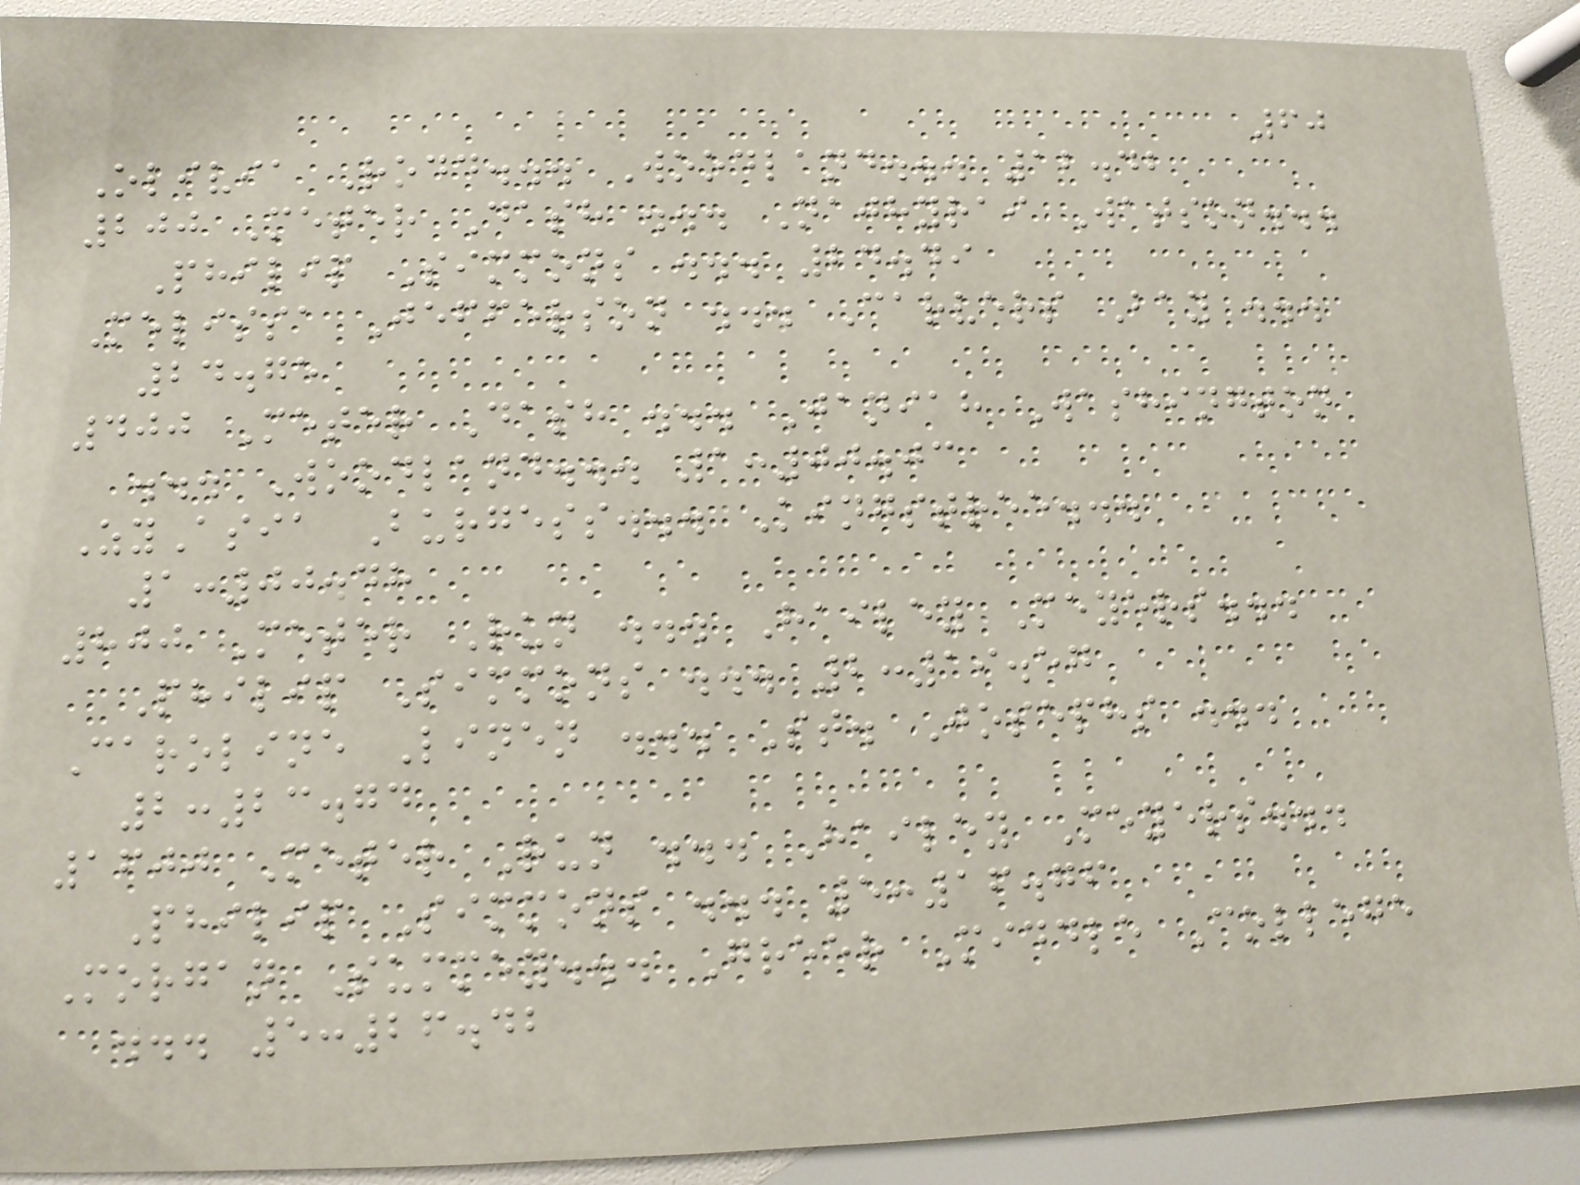60
Olivia Rodd... Woodland... 12.42
200 Meter Dash ... Najhyrai Watson...
Philip Simmons ... 24.49
Melissa Jefferson ... Carvers Bay ...
24.75
400 Meter Dash ... Janiah Washington
... Woodland... 1:00.03
ZyAsia Burgess... Kingstree...
1:00.48
800 Meter Run ... Hailey Meyers...
Philip Simmons ... 2:19.57
Caroline Linen ... St. Josephs ...
2:23.74
1600 Meter Run ... Hailey Meyers...
Philip Simmons ... 5:16.76
Morgan Summey... Greer Middle College
... 5:26.42
